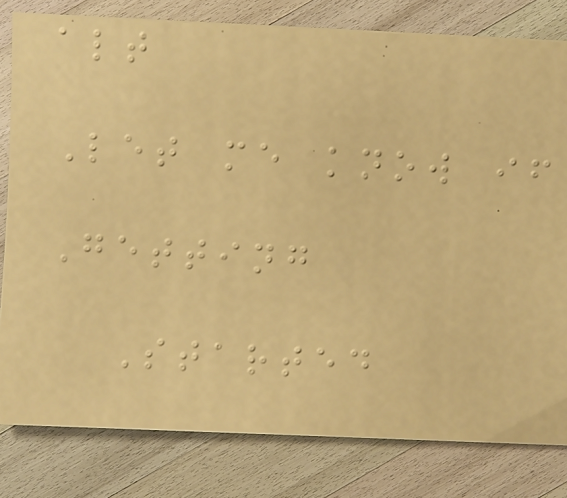alt
Let me know if
Getting
Started
